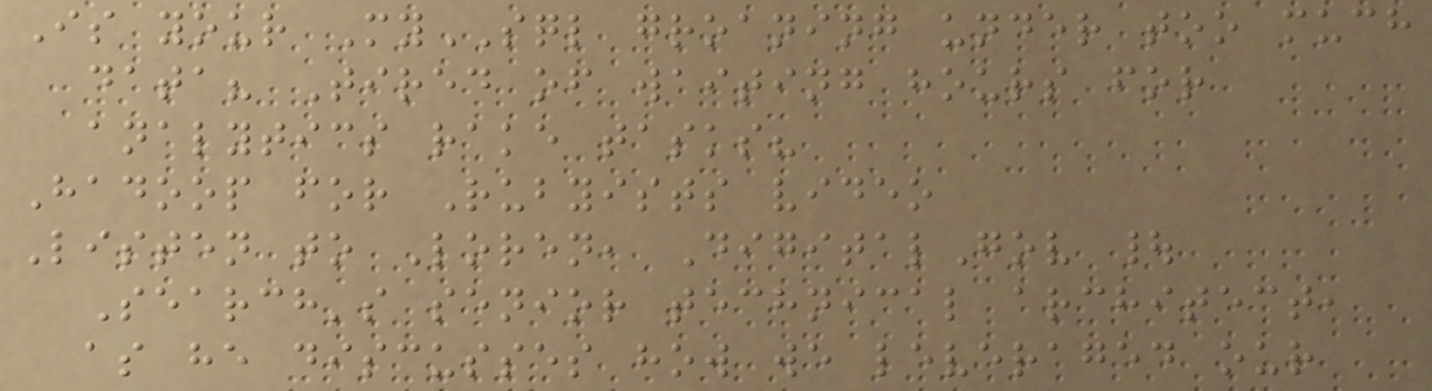Is your MySQL groaning under too much
data? Tired of waiting hours for
analytics rake tasks?
Hadoop for Rubyists video
Listen to Loren, DigitalGov |
Search's senior technical architect,
as he discusses how we leveraged our
